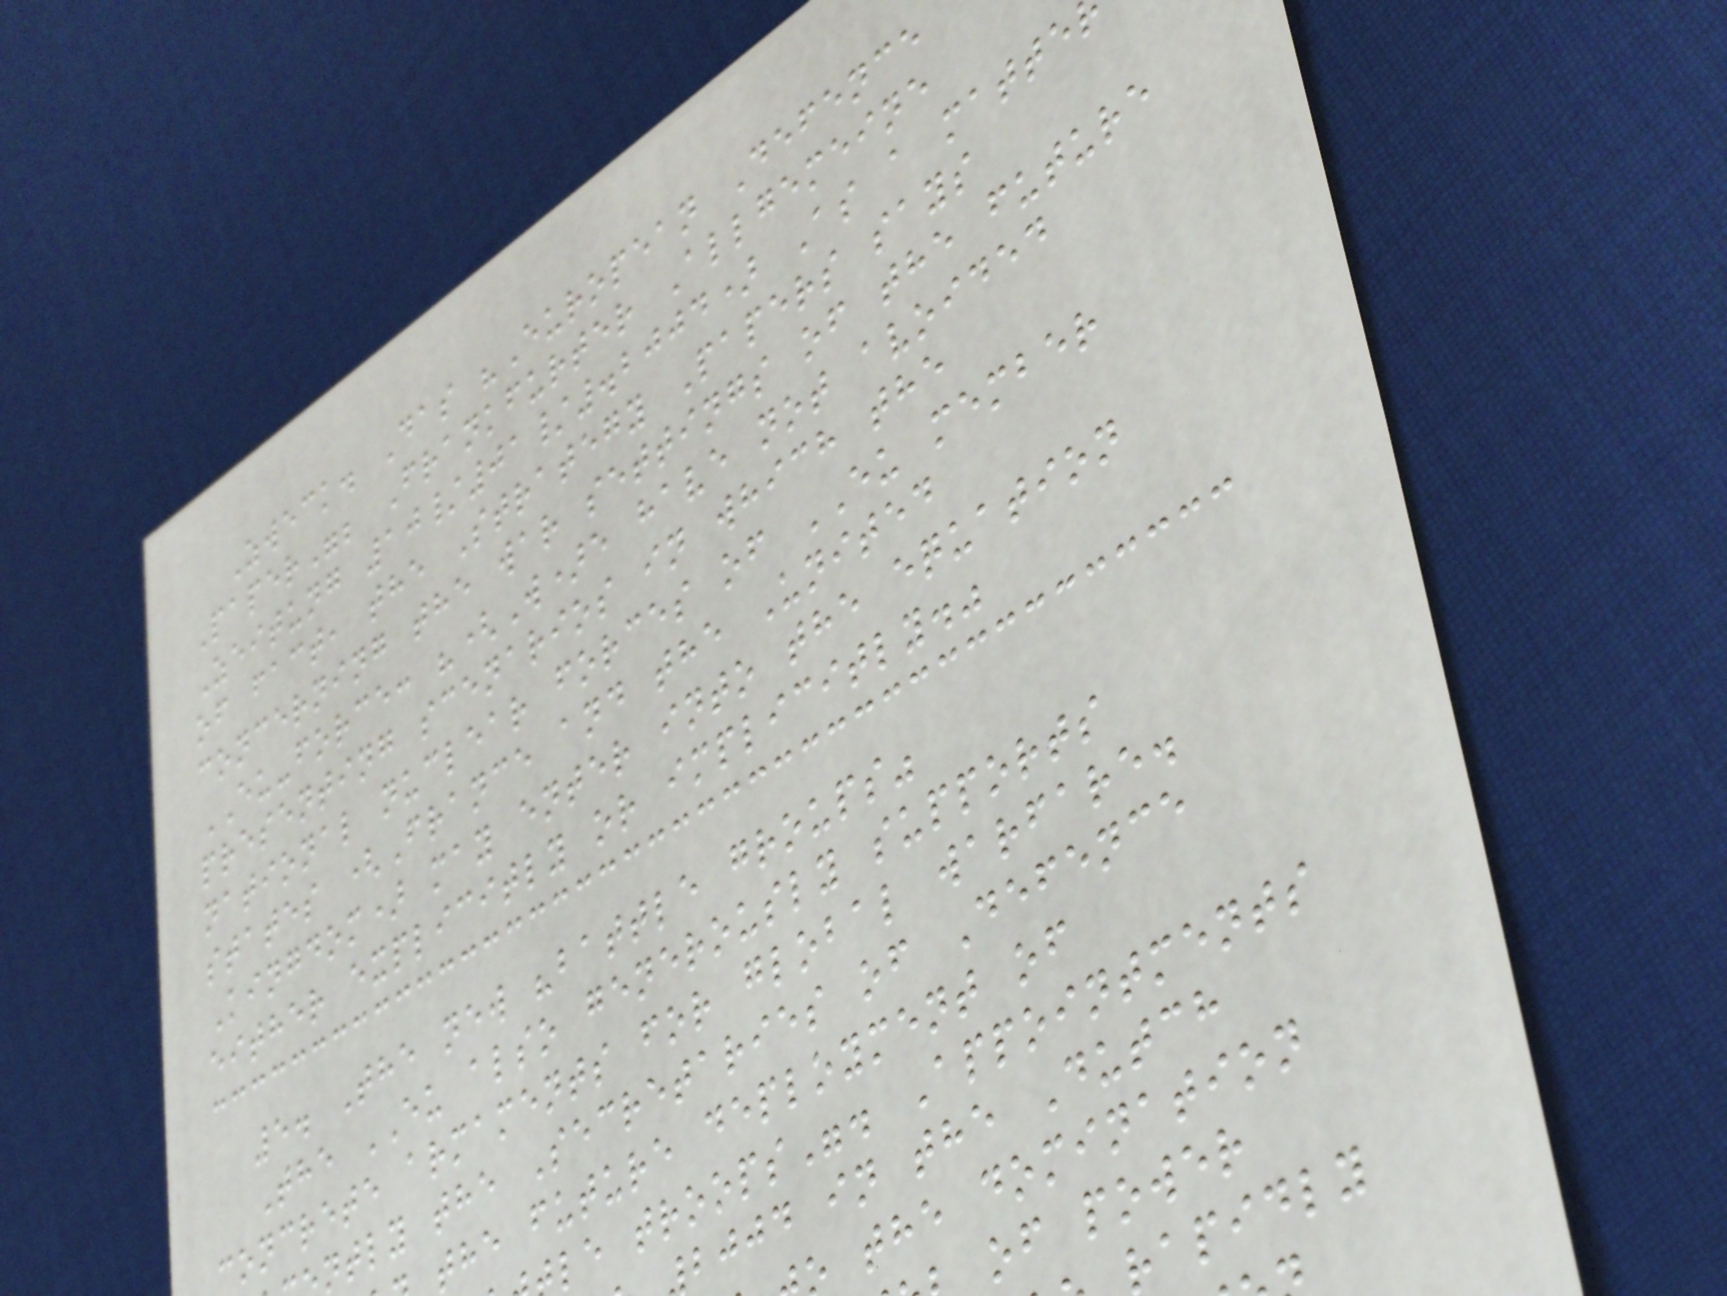Zweck. Das "European Defence
Paper"; Frankfurter Allgemeine
Zeitung 10/01/.2004) As a matte
of fact, the Strategy Papers says
concerning the war settings of the future
EU-force: "(W)e have not avoided
presenting scenarios in which the
national nuclear forces of EU member
states (France and the United
Kingdom) may enter into the equation
either explicitly or implicitly."
5. The new "battle groups"
The EU also generously supports
concrete armaments for global warfare.
ntly the Secretaries of Defence
the future deployment of
le troops". Appointments
bjjd in the Dutch
the domination
